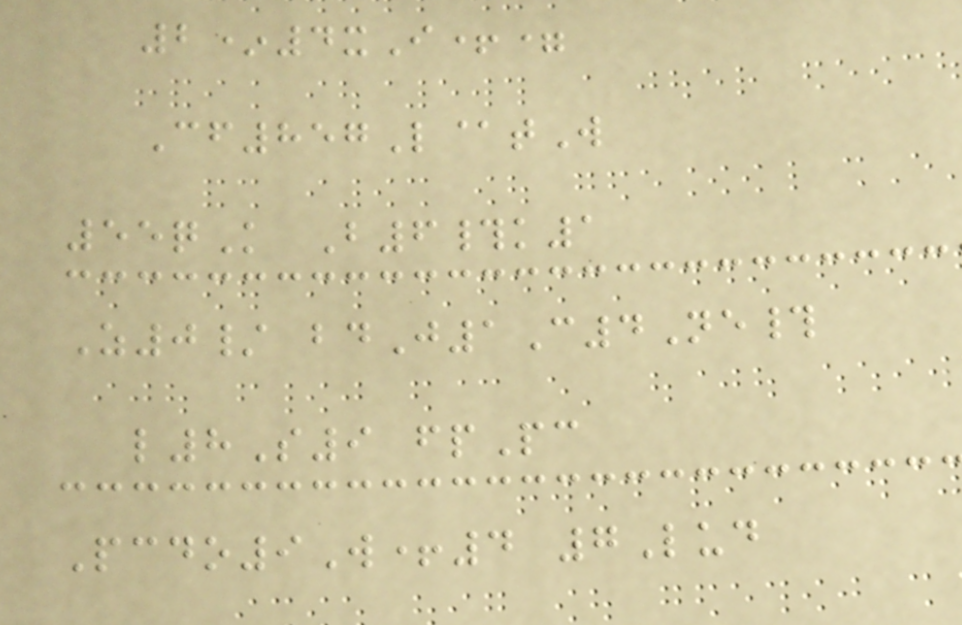2*4xI+=
Cf857L@tW
55qK B6#k1
Z0/ bdJ1C4Ne#
l8S9 fpPc
Pcdo9W+4 7Lud
